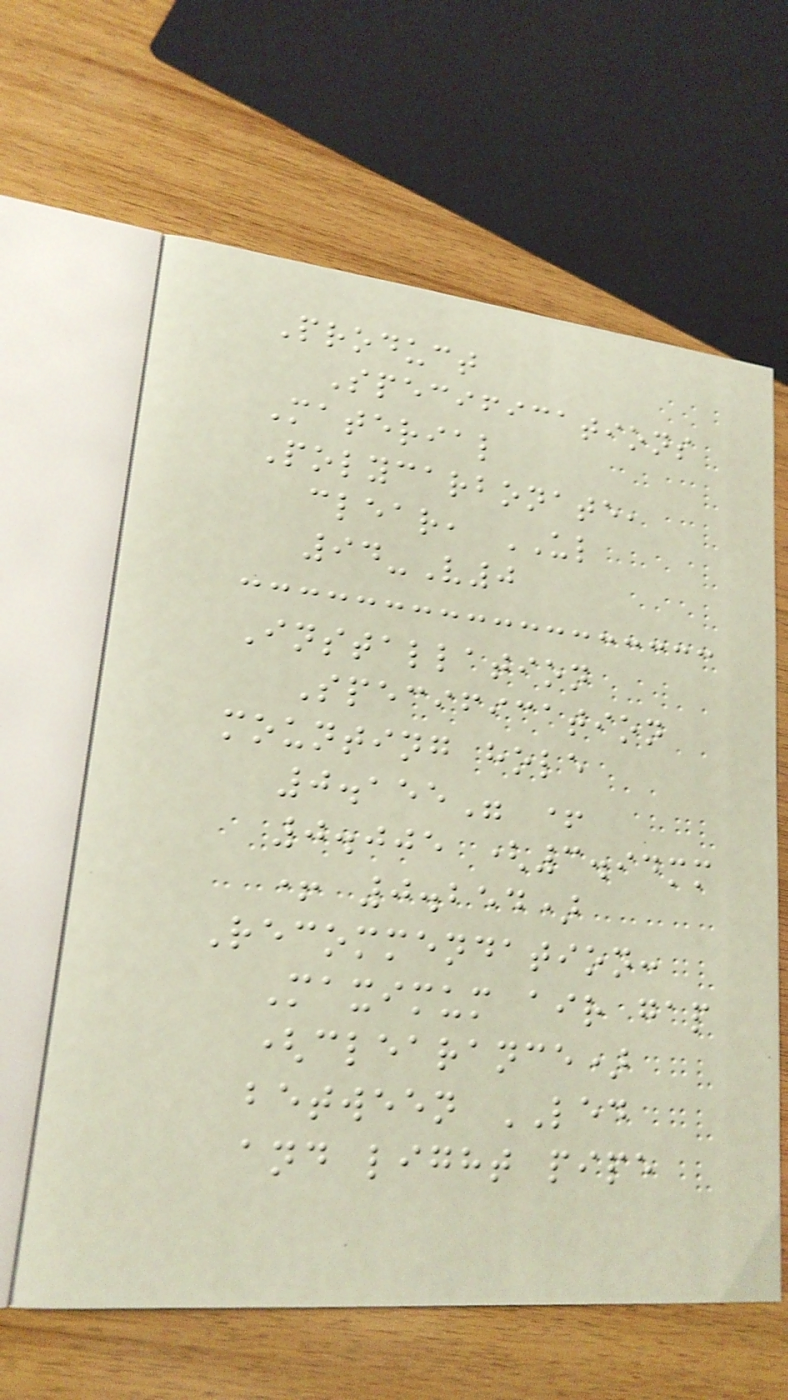Product
Specifications
Material
Polycarbonate,
clear, UL
94-V0
Installation
Specification
mounting hole
0.155" +
0.005 (3.94mm
+ 0.254)
Recommendation:
Maximum air gap
(clearance)
between LED
and light pipe
